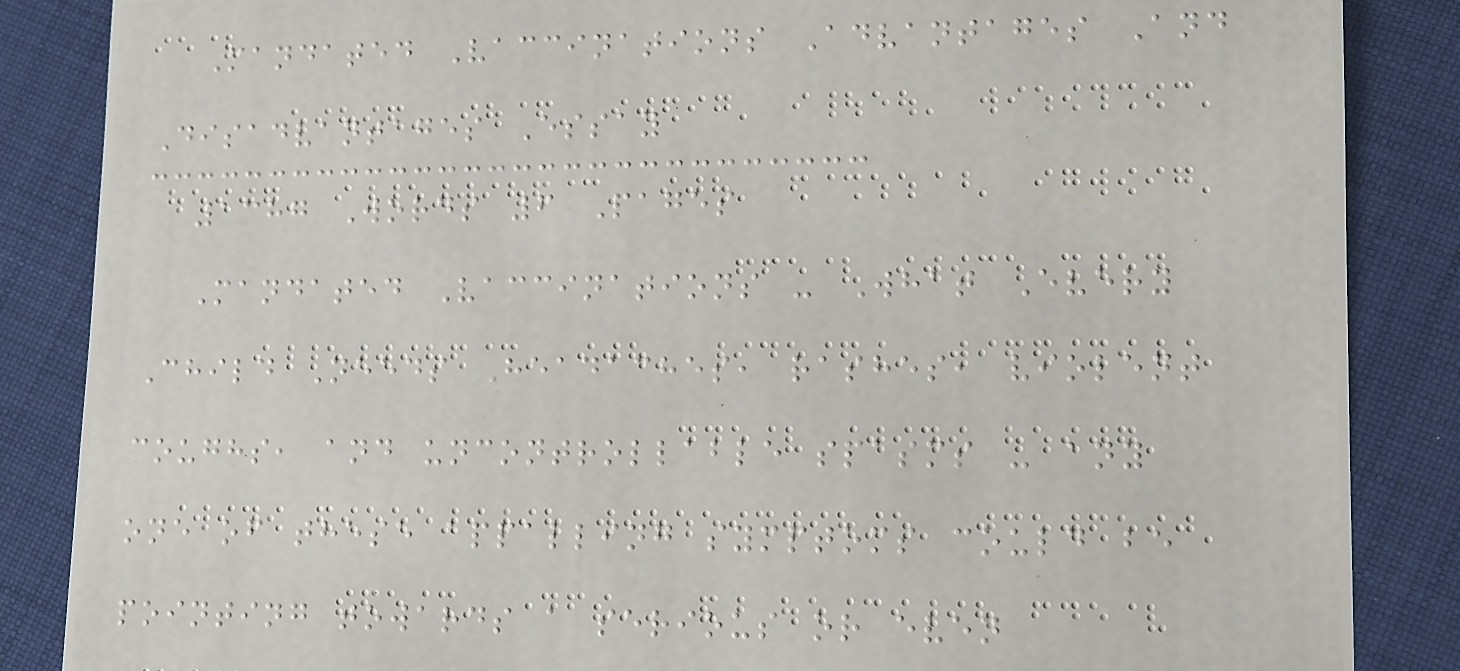Mandated Vaccinations Advantages And
Disadvantages Essay
1387 Words 6 Pages
Mandated Vaccinations - What Every
Child Needs Headaches, rashes, violent
coughs, and uncontrollable spasms - any
one of these appalling symptoms could be
pointing towards a serious or even
